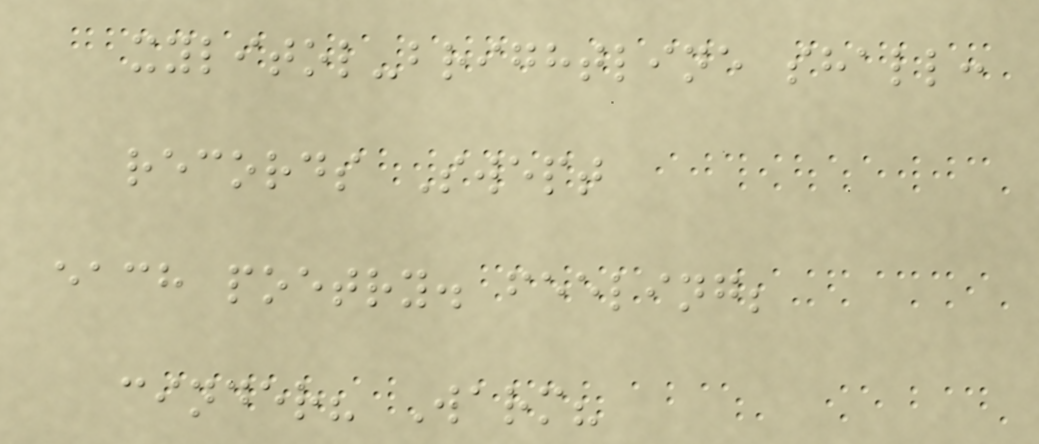xylitol-brightline shall:
records Swept
each poetry. feeling;
cinder? Warm?
